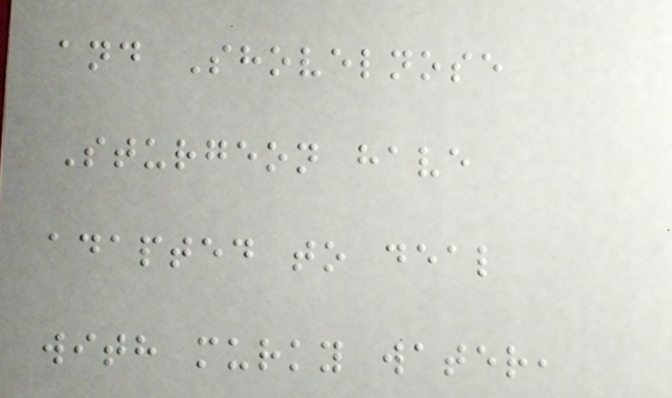and Shovelnose
Sturgeon have
adapted to deal
with murky water,
